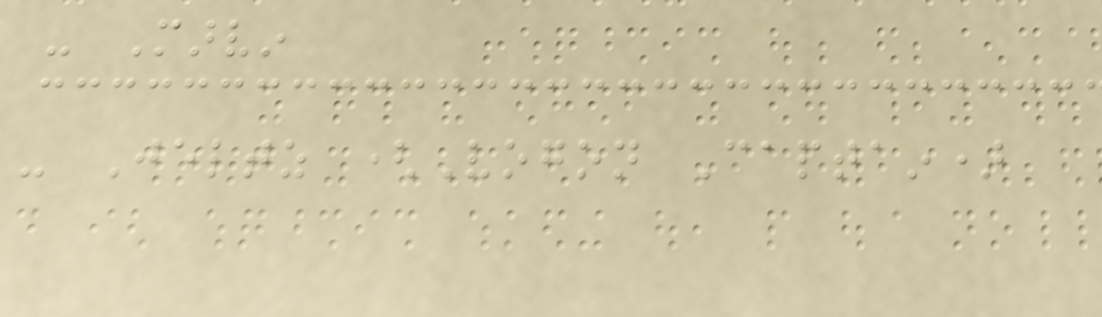- Marvin
- Jeltz (Vogon Captain)
